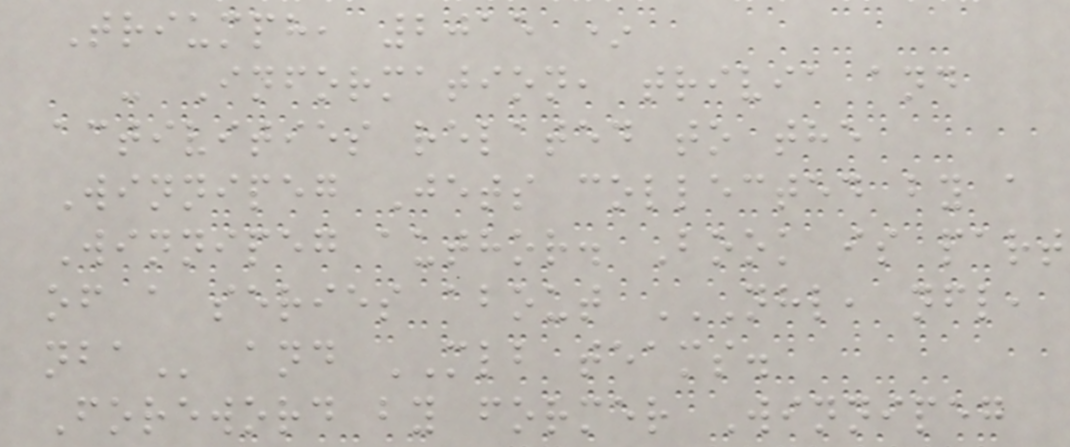Triumph, 2015 *
- Information, trivia and
activities related to the
Winnipeg Jets collected by a
Winnipeg author. Book is part
of a series about NHL, NFL,
NBA and MLB teams.
Foreword by former Winnipeg
